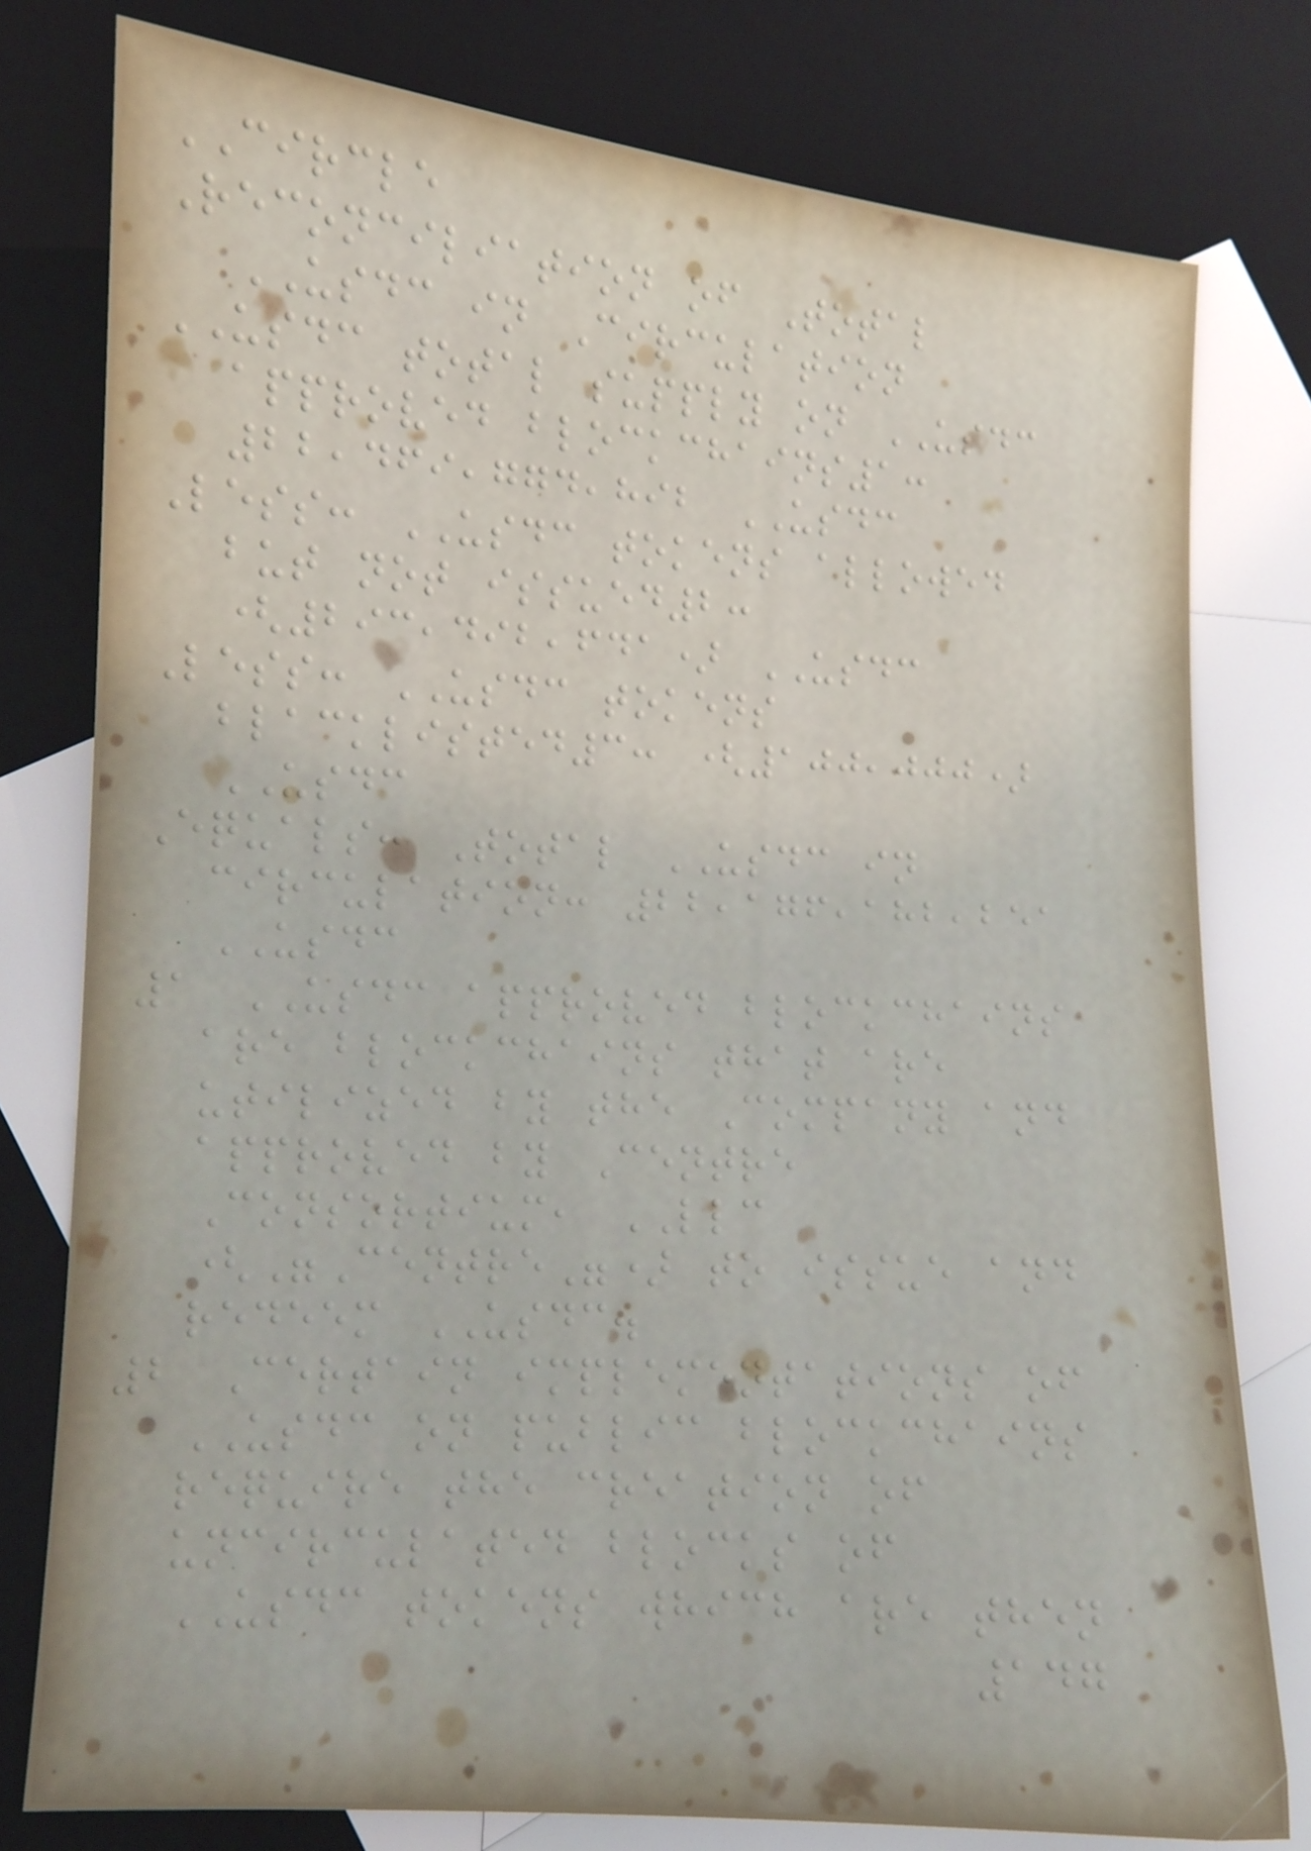CIRCLE
Reconciliation of Total
USDC in Circulation
USDC total supply on USDC
approved blockchains1:
22,469,774,892 USDC
Less: USDC tokens allowed
but not issued2:
(293,492,641) USDC
Less: USDC tokens
blacklisted3: (100,000)
USDC
Equals: Total USDC in
circulation: 22,176,182,251
USDC
1 USDC approved blockchains
are blockchains that are
utilized by the Company and
approved by Centre
Consortium, LLC
("Centre") to issue and
redeem USDC.
2 Certain implementations of
USDC on public blockchains
require the creation of
uncirculated blocks of
USDC tokens which are then
147
